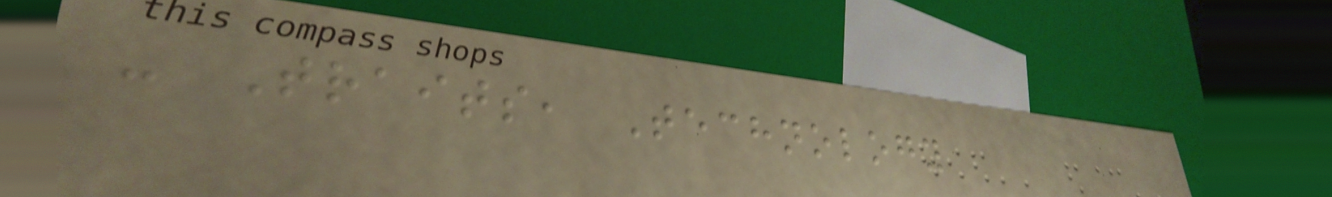- Traits, Technology
